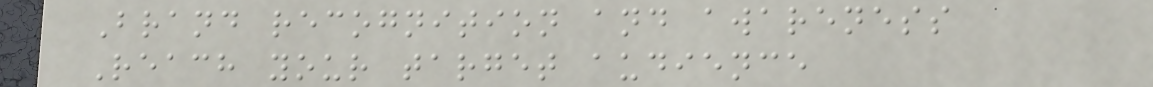Brand recognition and awareness
Reach your target audience
